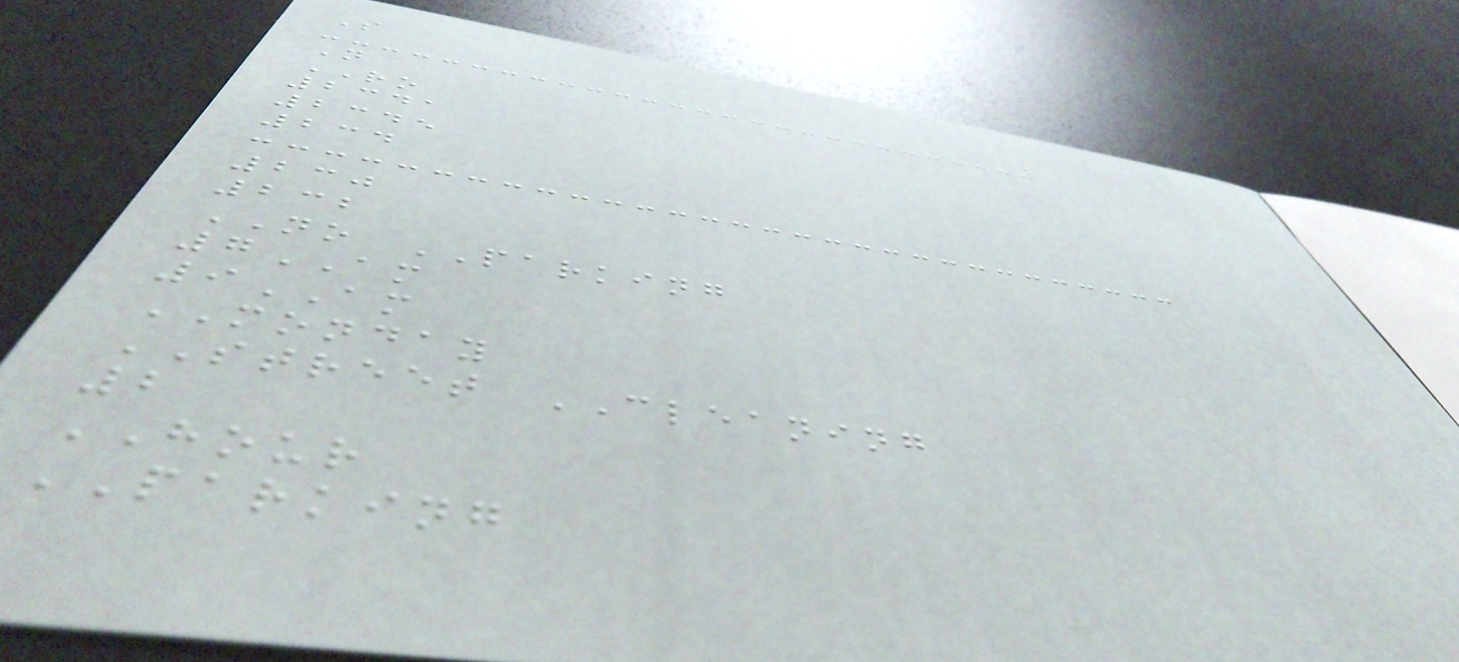S
N
RO
2341
2345
234
230
232
NO PARKING
7AM
9AM
MONDAY
STREET CLEANING
2
HOUR
PARKING
